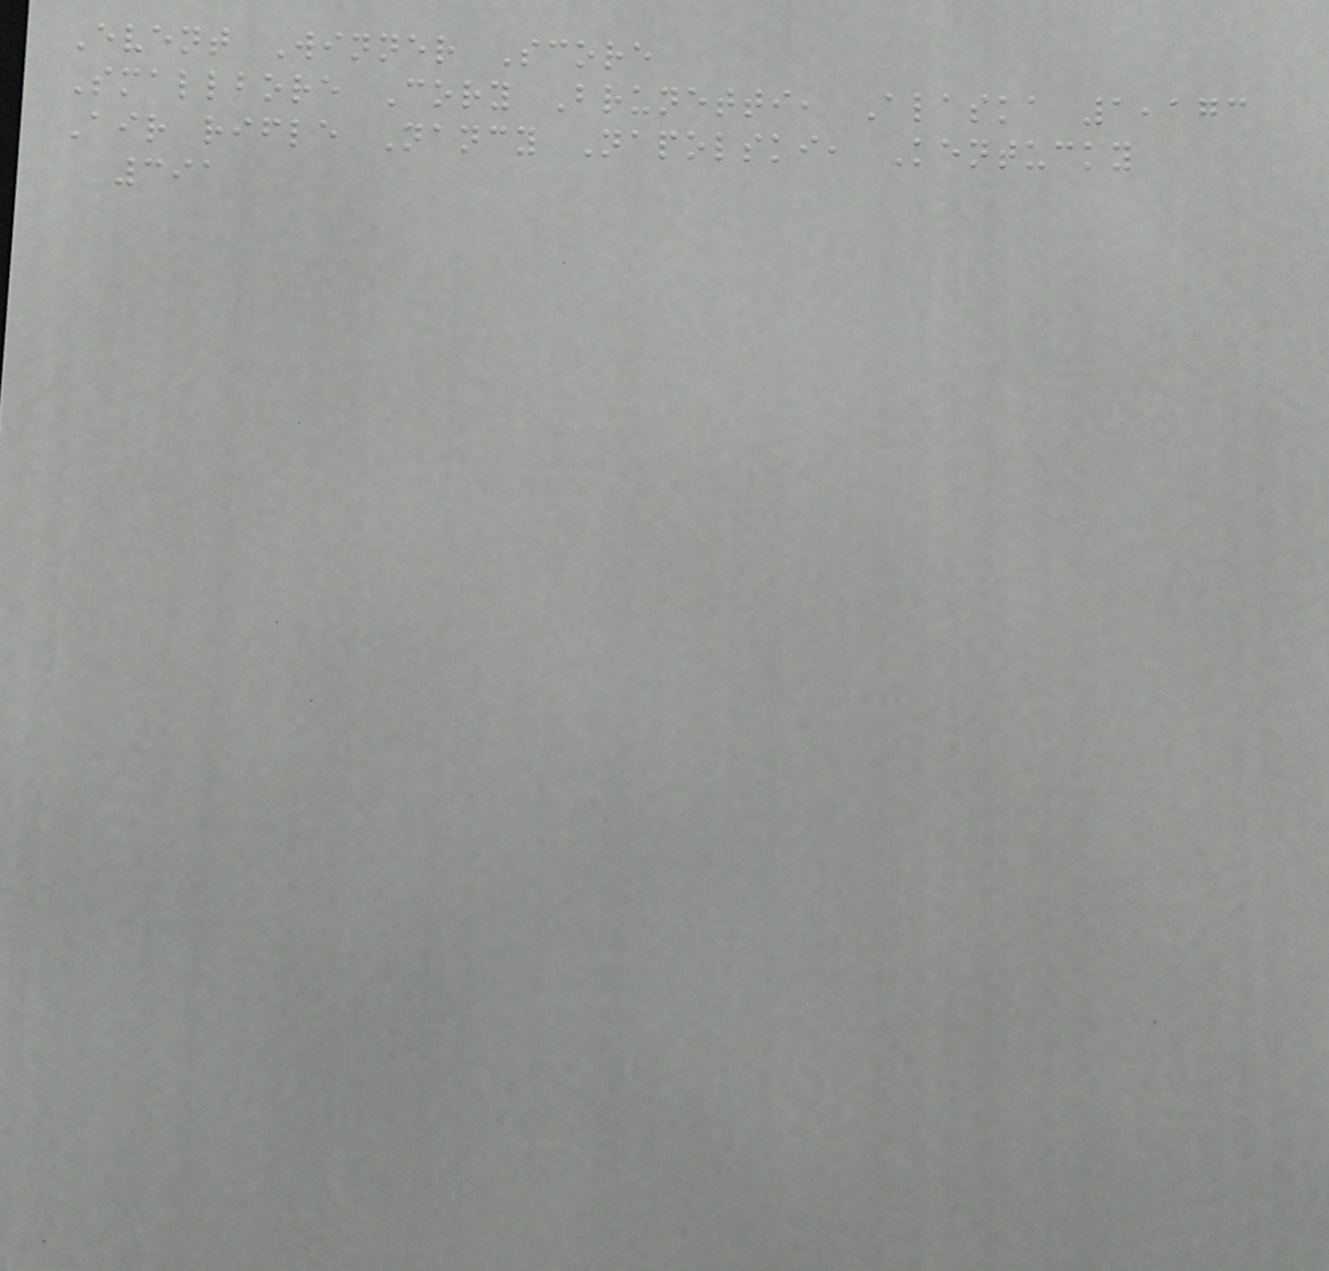Event Winner Score
Smallbore Cory Brunetti, Alaska 1,173
Air rifle Nancy Napolski, Kentucky
391
